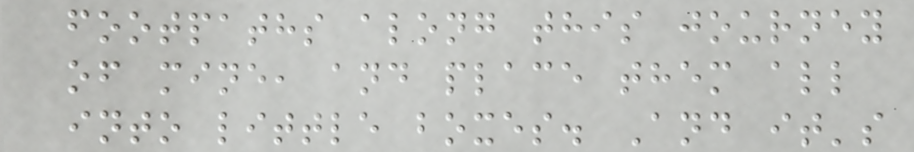footpaths along this journey
of mine, and place them all
into little boxes. And it's
